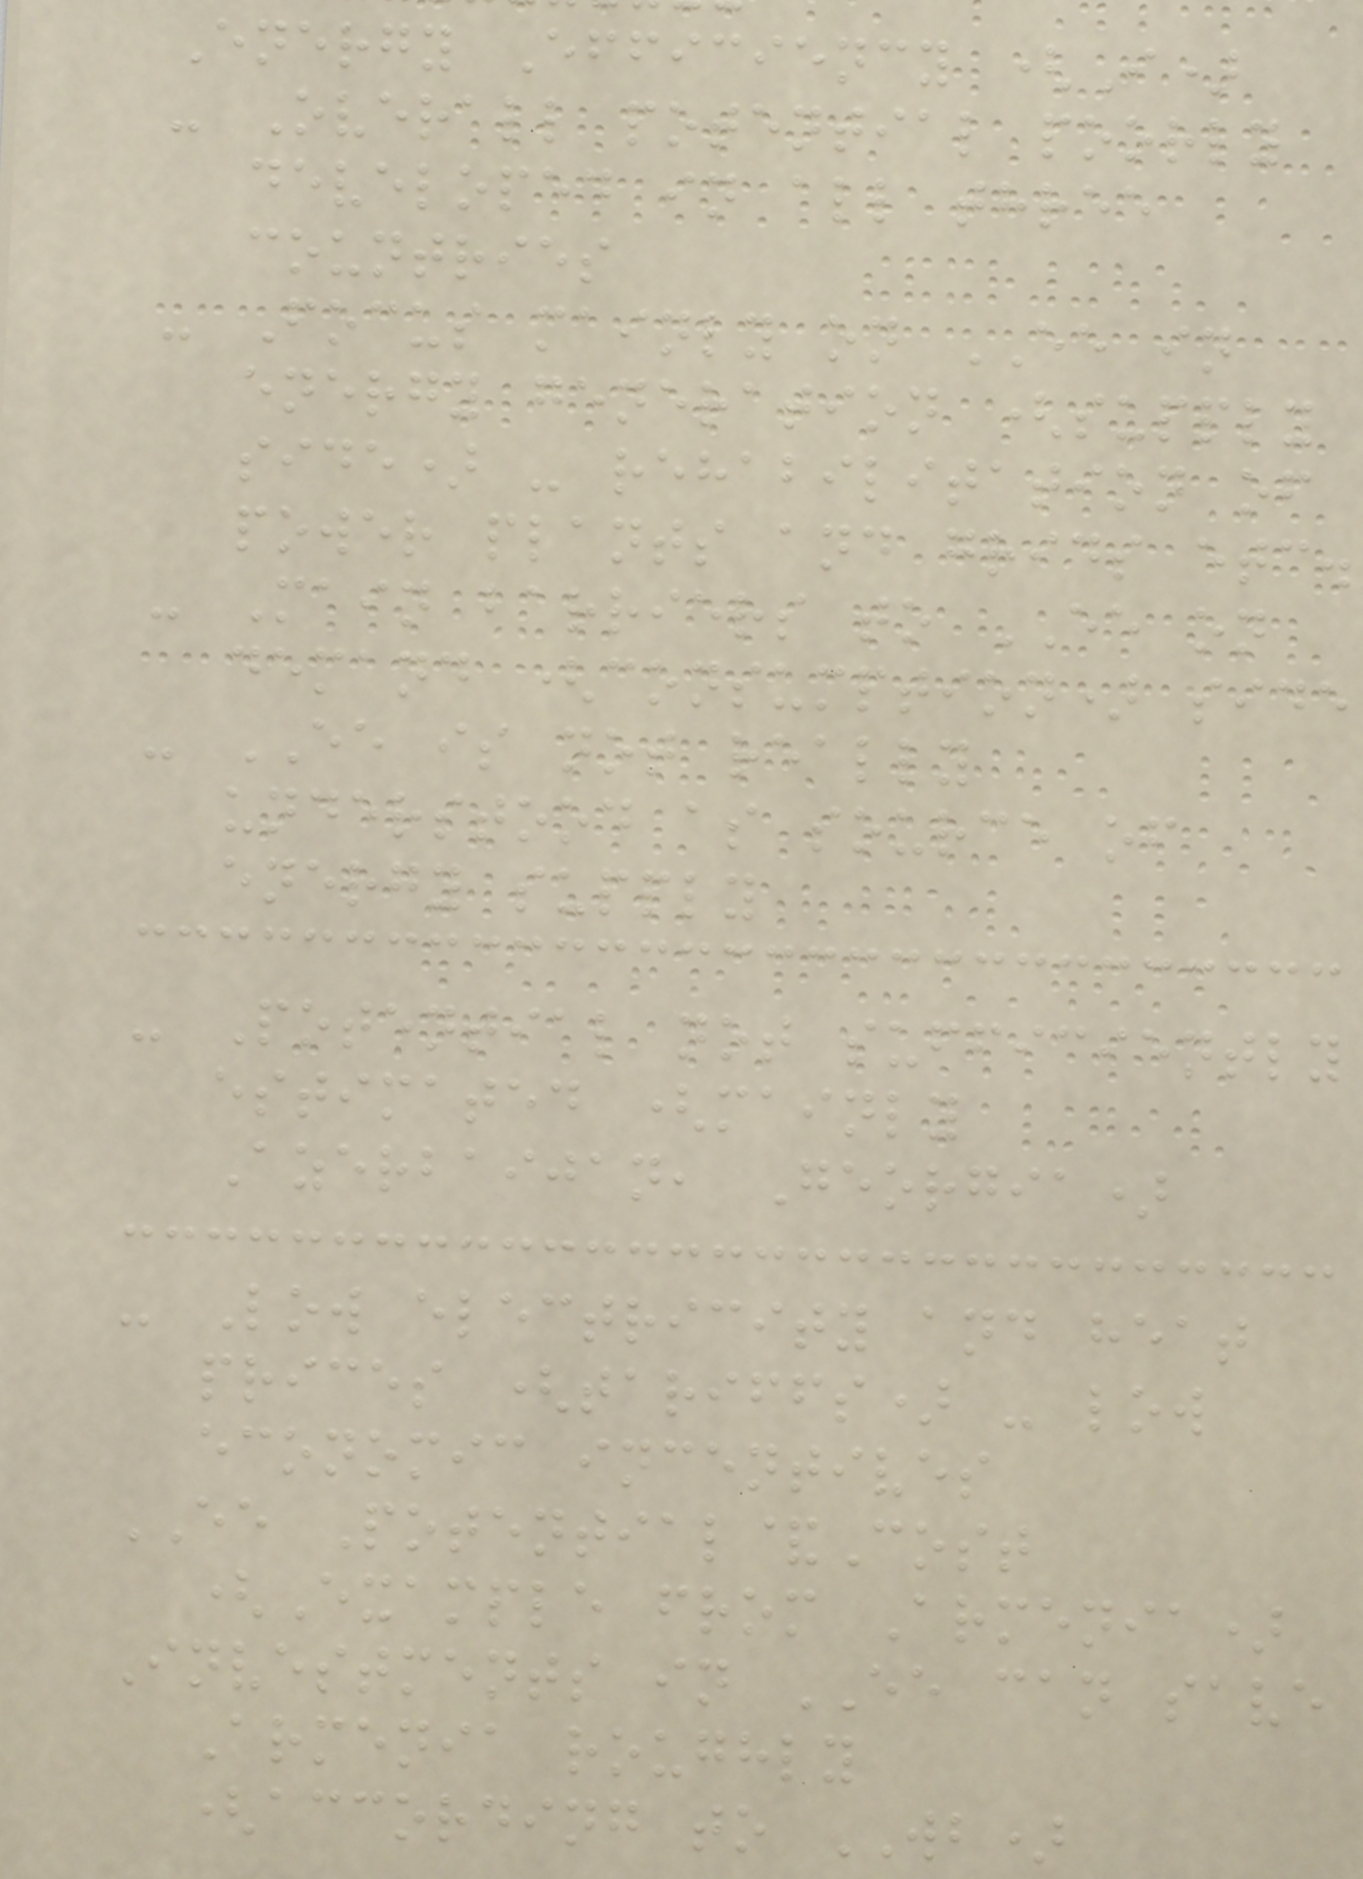Energy Efficiency (I)
- Overall potential poorly
developed in all three
countries
- Focus mainly on EE in
energy generation (supply
side) - rehabilitation of
power plants and grids etc.
- Main barriers to EE on
demand (consumption) side
- EE is not really
understood as source of
energy supply
- Potential not sufficiently
estimated (mainly
Azerbaijan, Georgia)
- Low electricity and heat
prices (tariffs) - low
economic incentives
EE Potential&Cost
(Example from Armenia)
Investments in EE can save
Armenia roughly
(according to WB)
